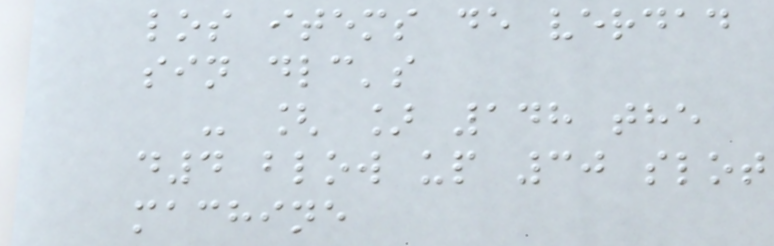los items de verdad
sin dlc's
- [ ] 148 the
d4 blow up 30 slot
machine
